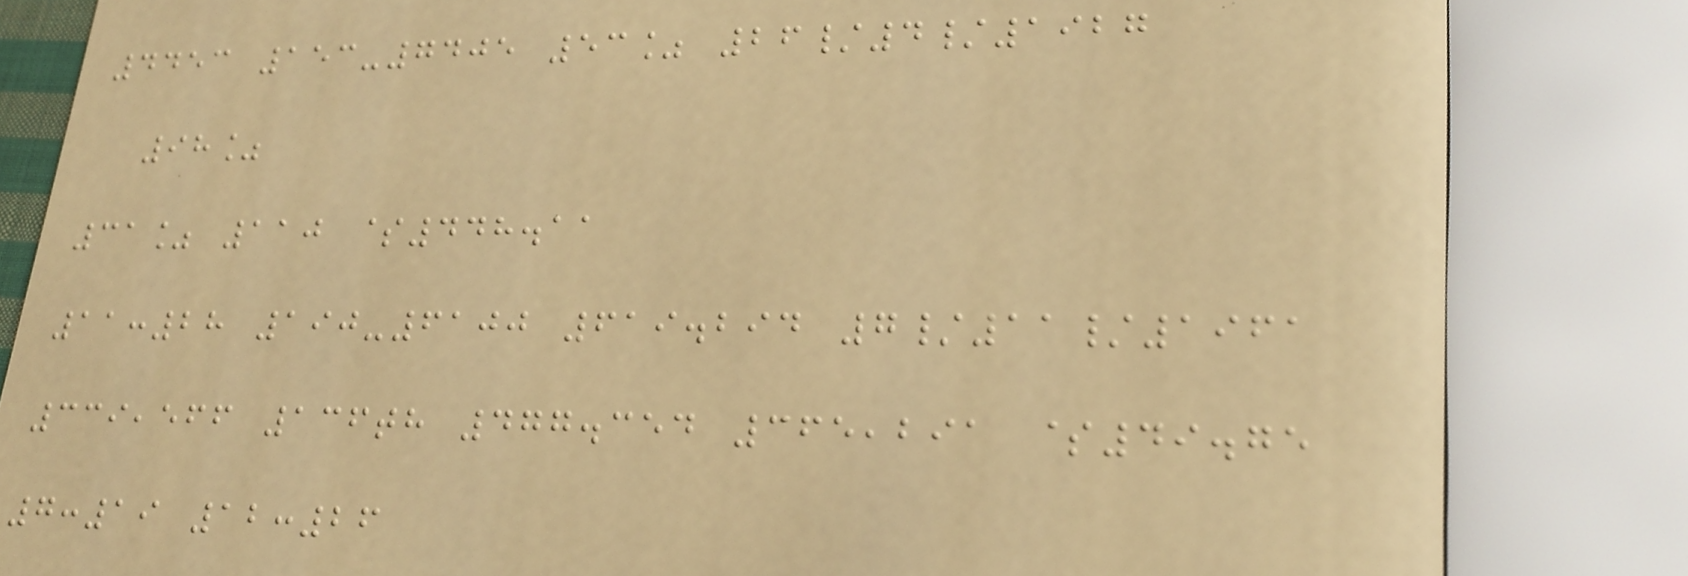4453 153-7405 53% 26/4/1927
98%
31% 110 $448.11
11:28 190-6100 619.294 7/11/1961
339,566 136th 477.354 365,291 $49.75
7:19 12:26
